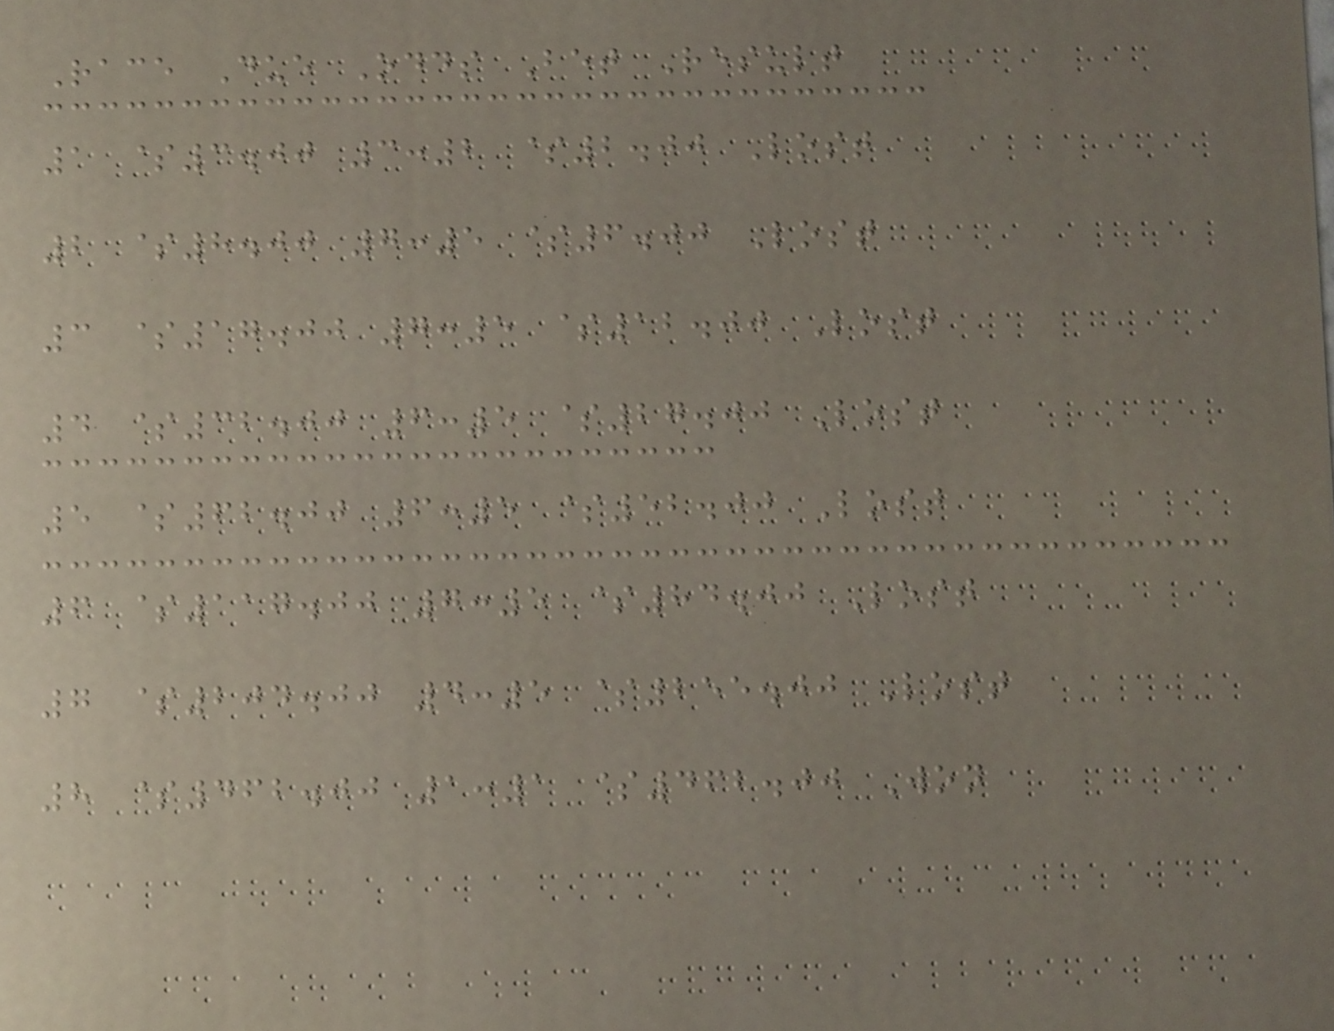Race Due Odds Bet Result
1 $3.00 3:2 $2.00 Lost
2 $8.00 7:5 $6.00 Lost
3 $17.00 7:5 $12.00 Lost
4 $32.00 6:5 $27.00 Lost
5 $62.00 6:5 $52.00 Lost
6 $117.00 7:5 $84.00 Lost
7 $204.00 4:5 $255.00 Lost
8 $462.00 1:1 $462.00 Won
